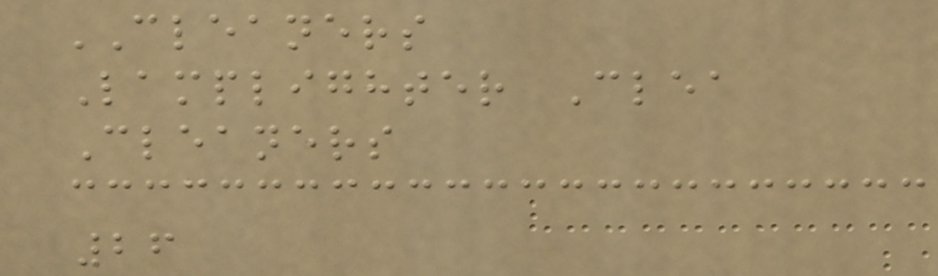CLEANERS
Lamplighter Clea
Cleaners
26
